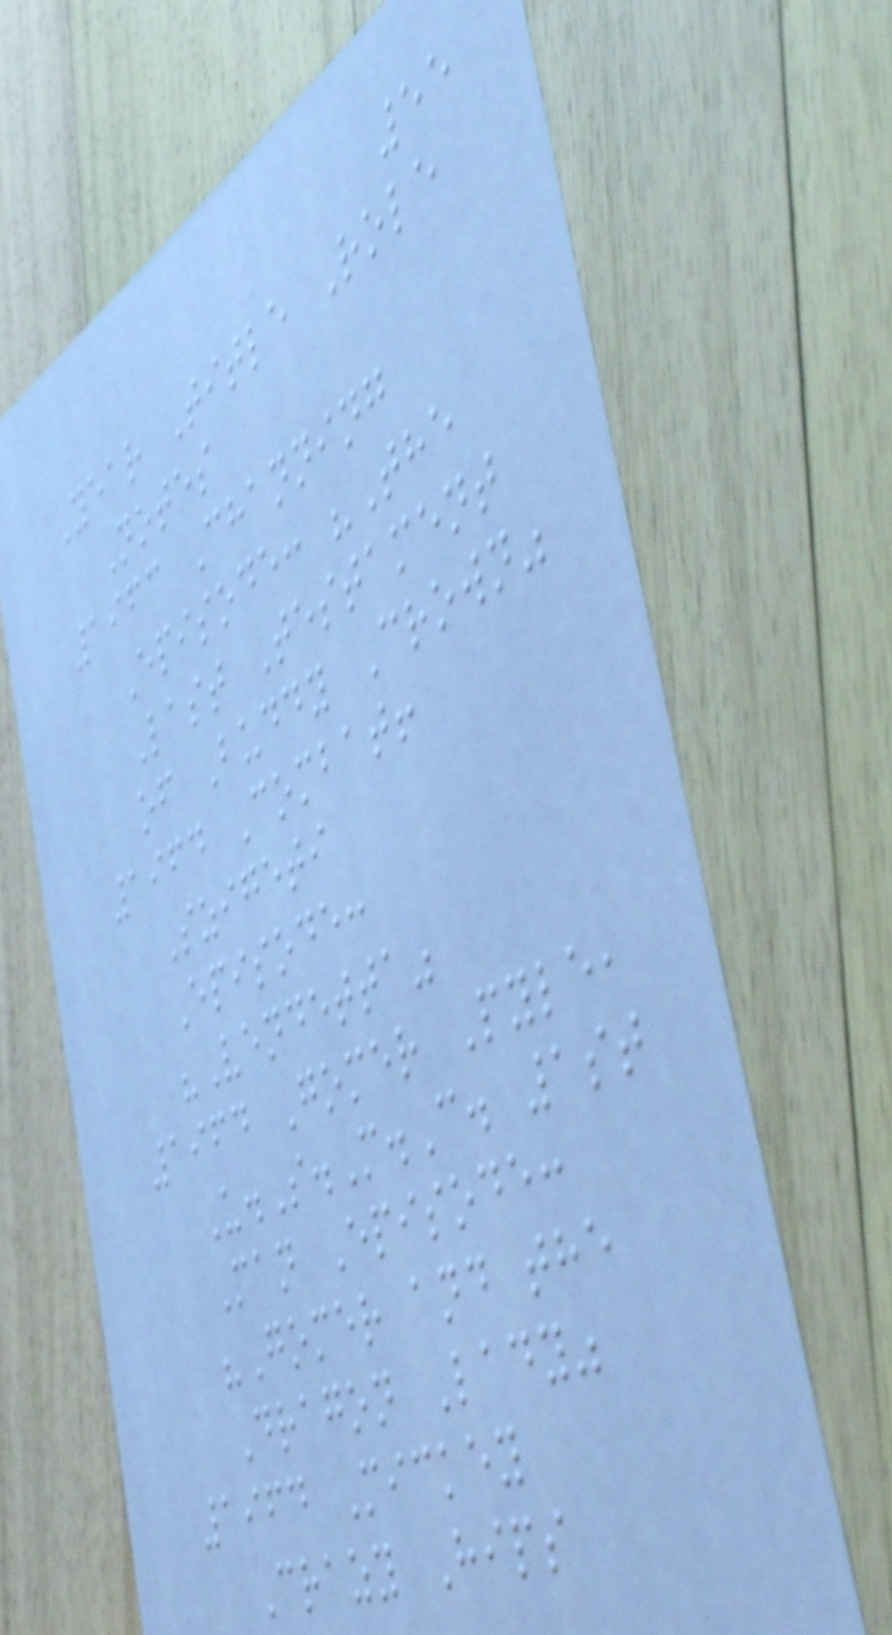55
Year Title Role
Notes
1963 Channing
Episode: "The
Last Testament
of Buddy Crown"
1964 Combat!
Szigeti
Episode:
"Vendetta"
1964 Gomer Pyle,
U.S.M.C. 1st
Man Episode:
"Gomer and the
Dragon Lady"
1964 Mickey
Crazy Hips
